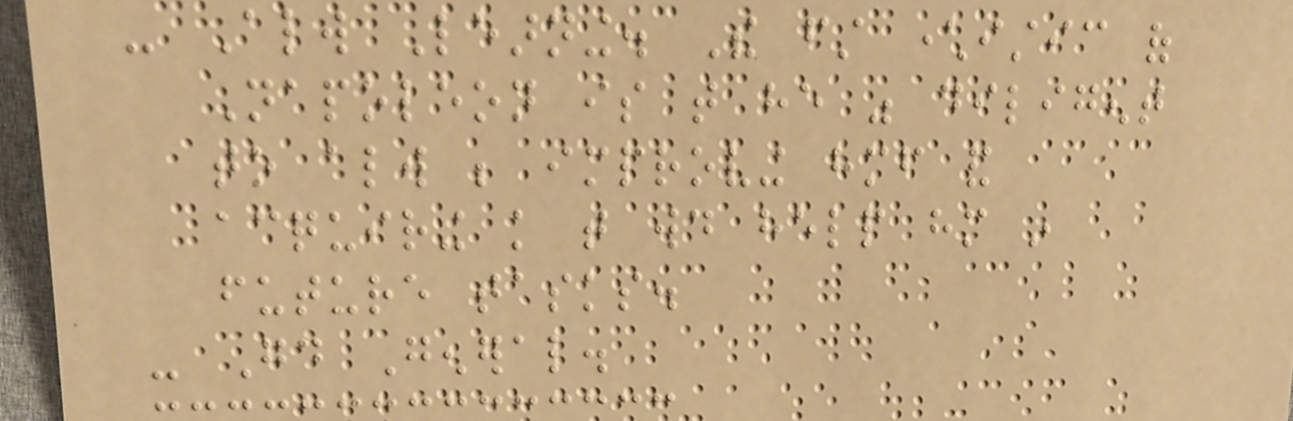- Always Learning. The first characteristic of
Napoleon is that he was diligent
to always be improving himself and
acquiring knowledge that would help him in
future tasks.
- Good General.
